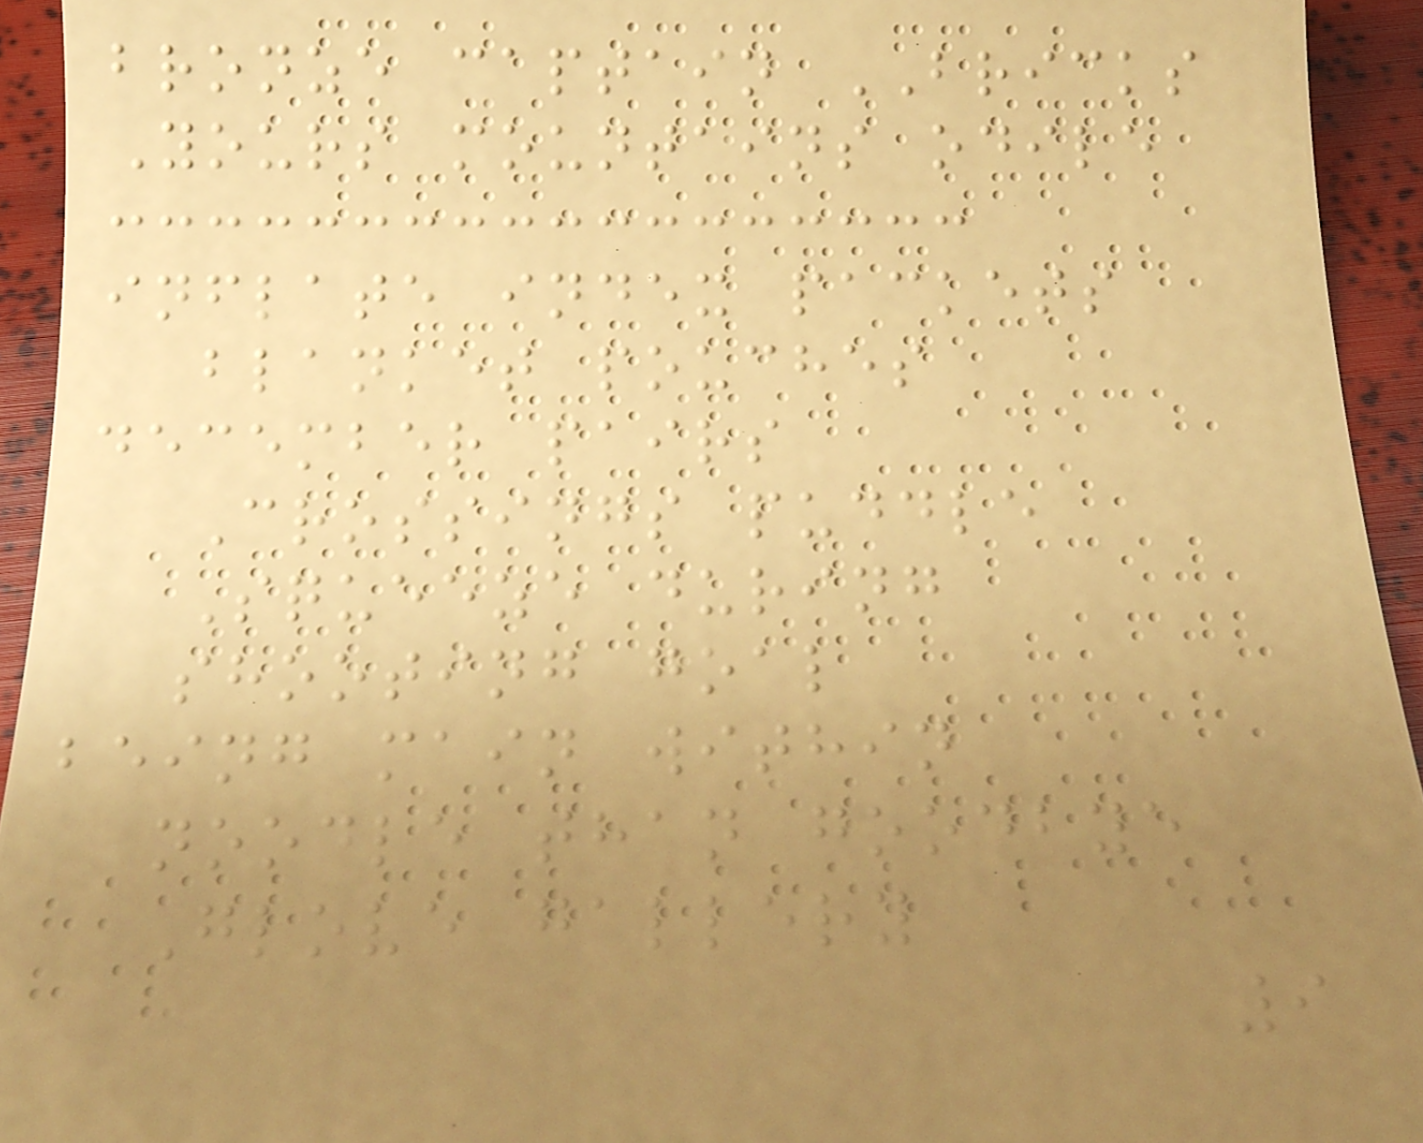bronze captain BRICKS
Yours mountains odile
inflate index packets
blanket pouches
december pairs
Crossings puddle
Squeeze during
shooting goal
being main within
noodle than goodbye
Glove gallery
9
